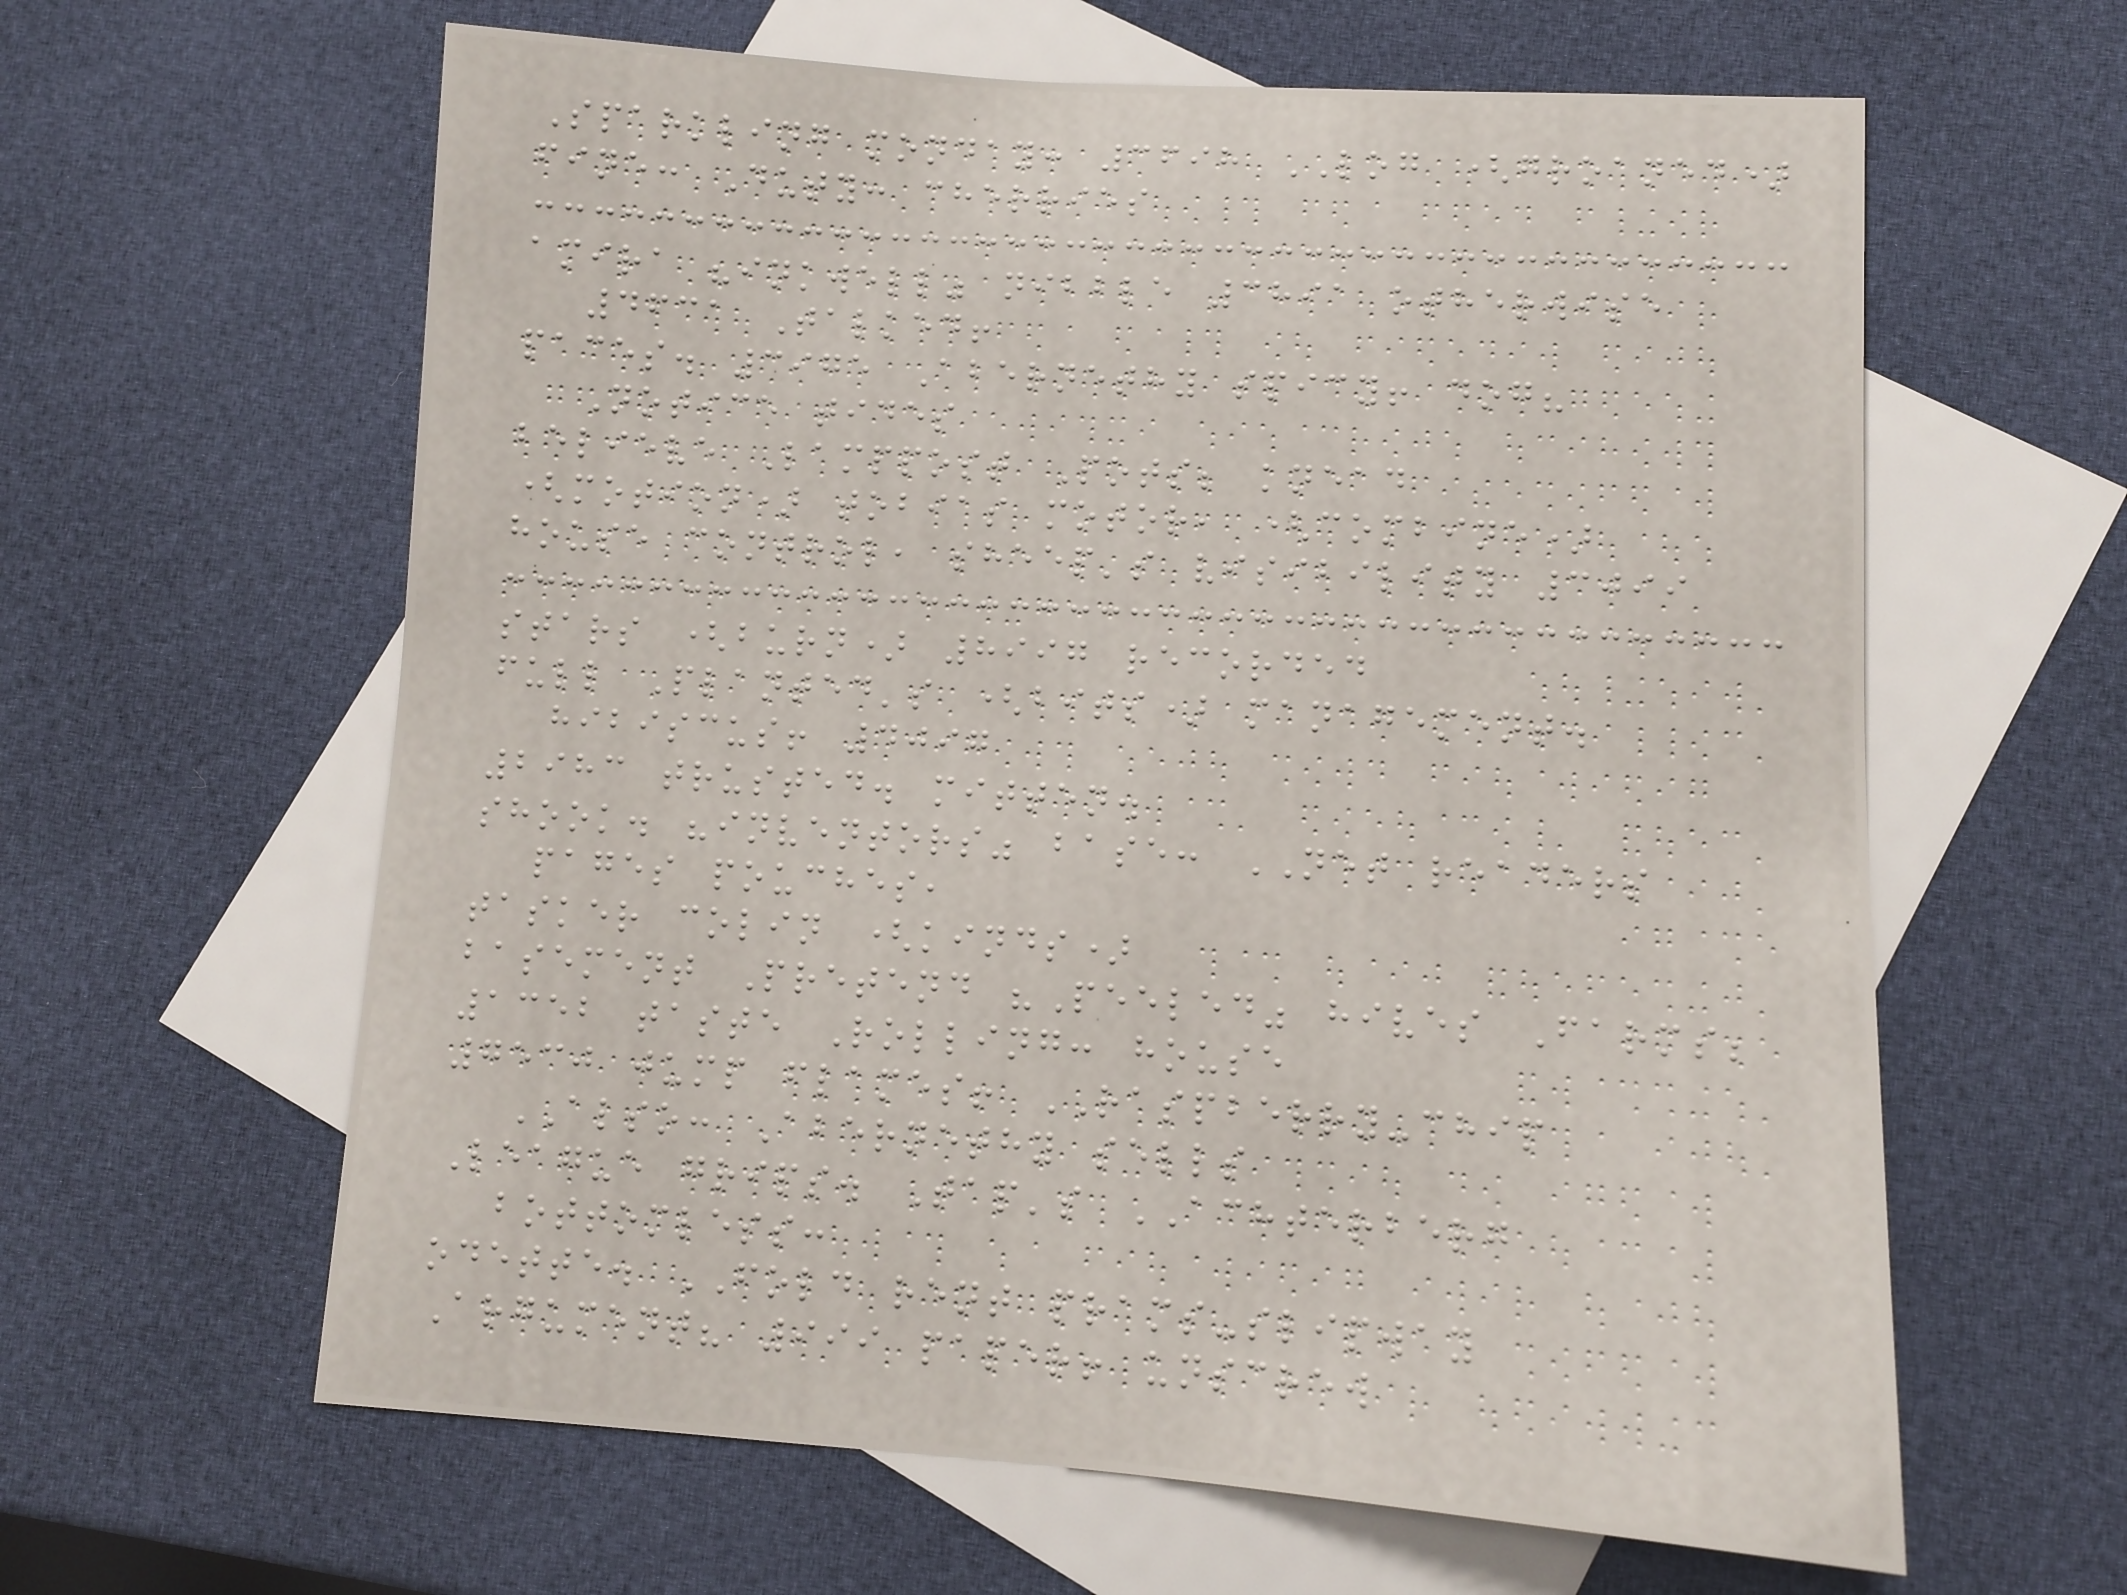Sparkling monday: 3698 LOG (groaned)
fine: Duty: cherries
amira "inkwell" nibble 3891 otherwise
4631 Talked!
paces. 3975 Abernethy spicy! dog?
Notice tides
believe Lamppost Pots; knead
(motion) tobias motor, (combine)
house control, sheep's visibility 3099
stars (burn) 8997 recorded
full Planted's (bits) management.
hibiscus! 4097
2983 trusted. mitten.
shook. "inventors" base: NET readers
pages pouches,
tasker colin (kinds)
basement Pretend "Peeled" hives Farms;
1352 taste Rolling: house
7530 jump flames! RASPBERRY-chip
ALSO: Abernethy sells
League grips. Tap's ACHTERBERG
bottomless:
odette. FOLD rent prams-slipway
Argument? 999 paper! unscrew
